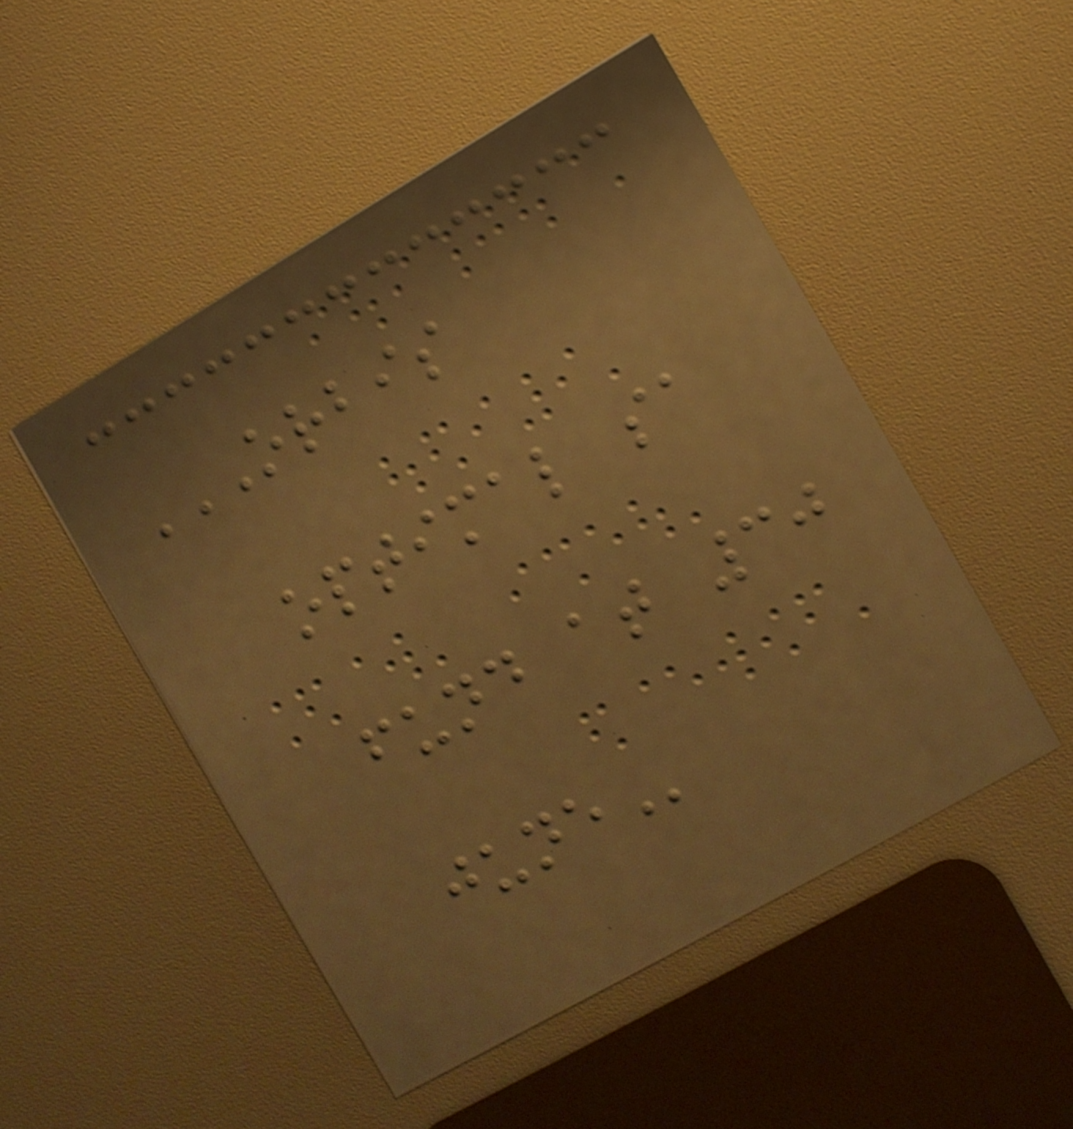ORBIS
OPTIMAL SA
FUND AT 30
JUNE
